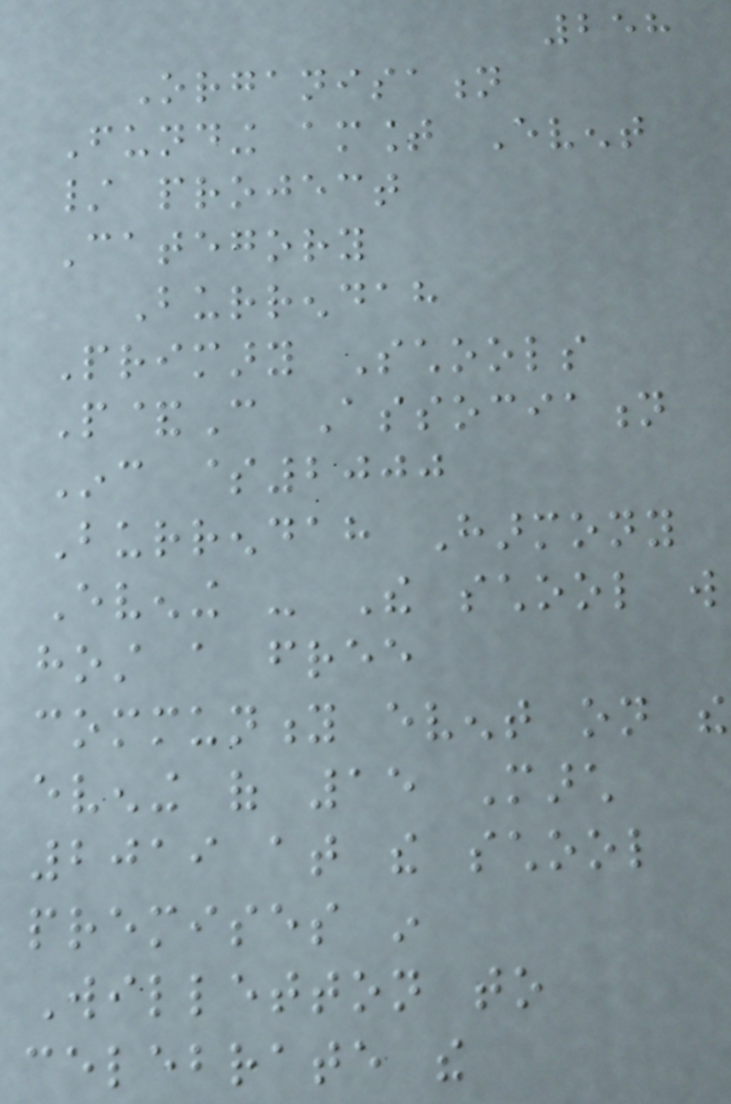258
Organisation
Funding amount Event
/ project
Category
Burrendah
Primary Schools
P&C Association
Inc $2000
Burrendah Harmony
Evening - The school will
host a free
community event on the
evening of 15 March
2019 at the school
premises in
Willetton to
celebrate the
